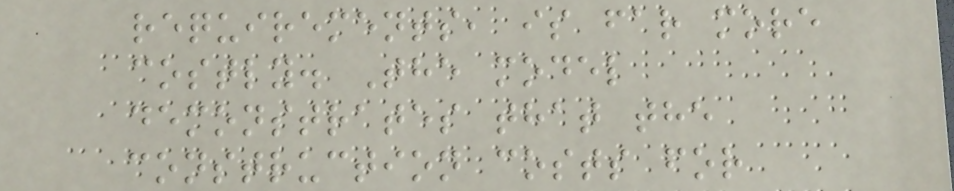requirements, is far more
costly. The model
demonstrates that the
construction costs for
